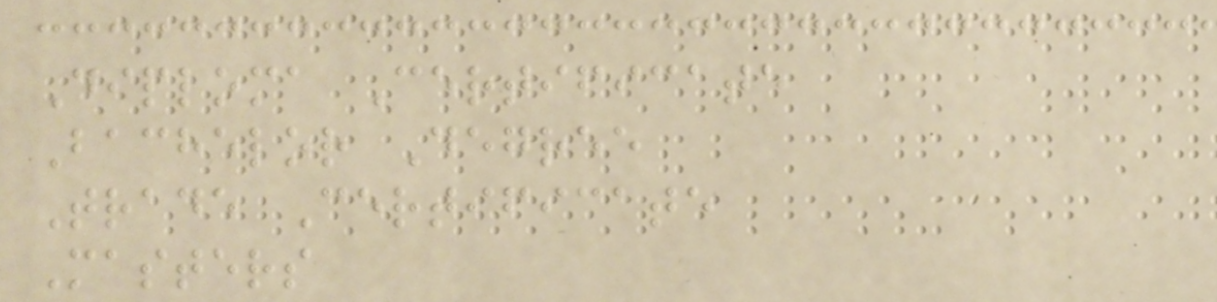Diploma Certificate
Bachelor Degree
Trade Certificate
Masters
